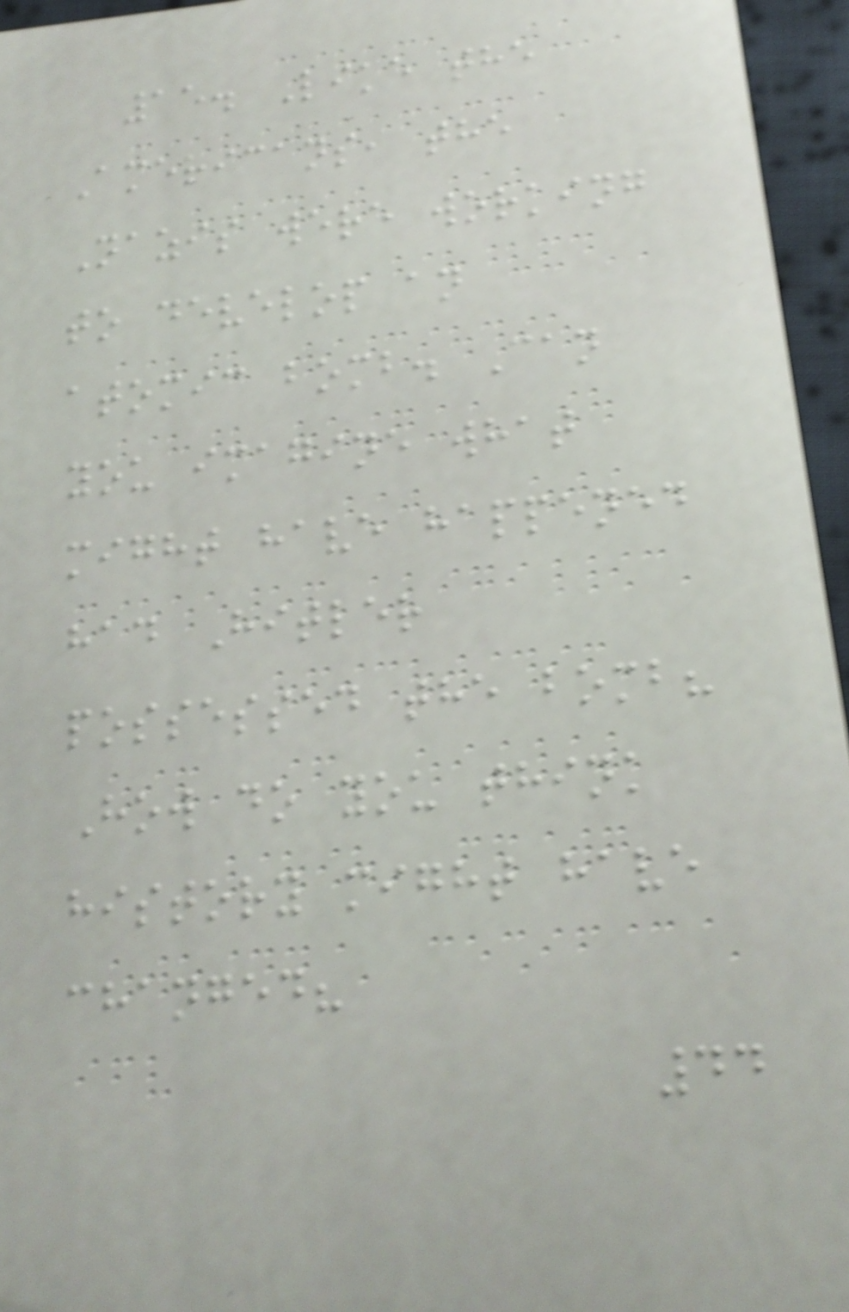15. Like the
Americans, the
Nazis were working
to develop an
atomic bomb. Can
you imagine what
might have happened
had Hitler
possessed the bomb?
How do you think
history might have
changed?
44
